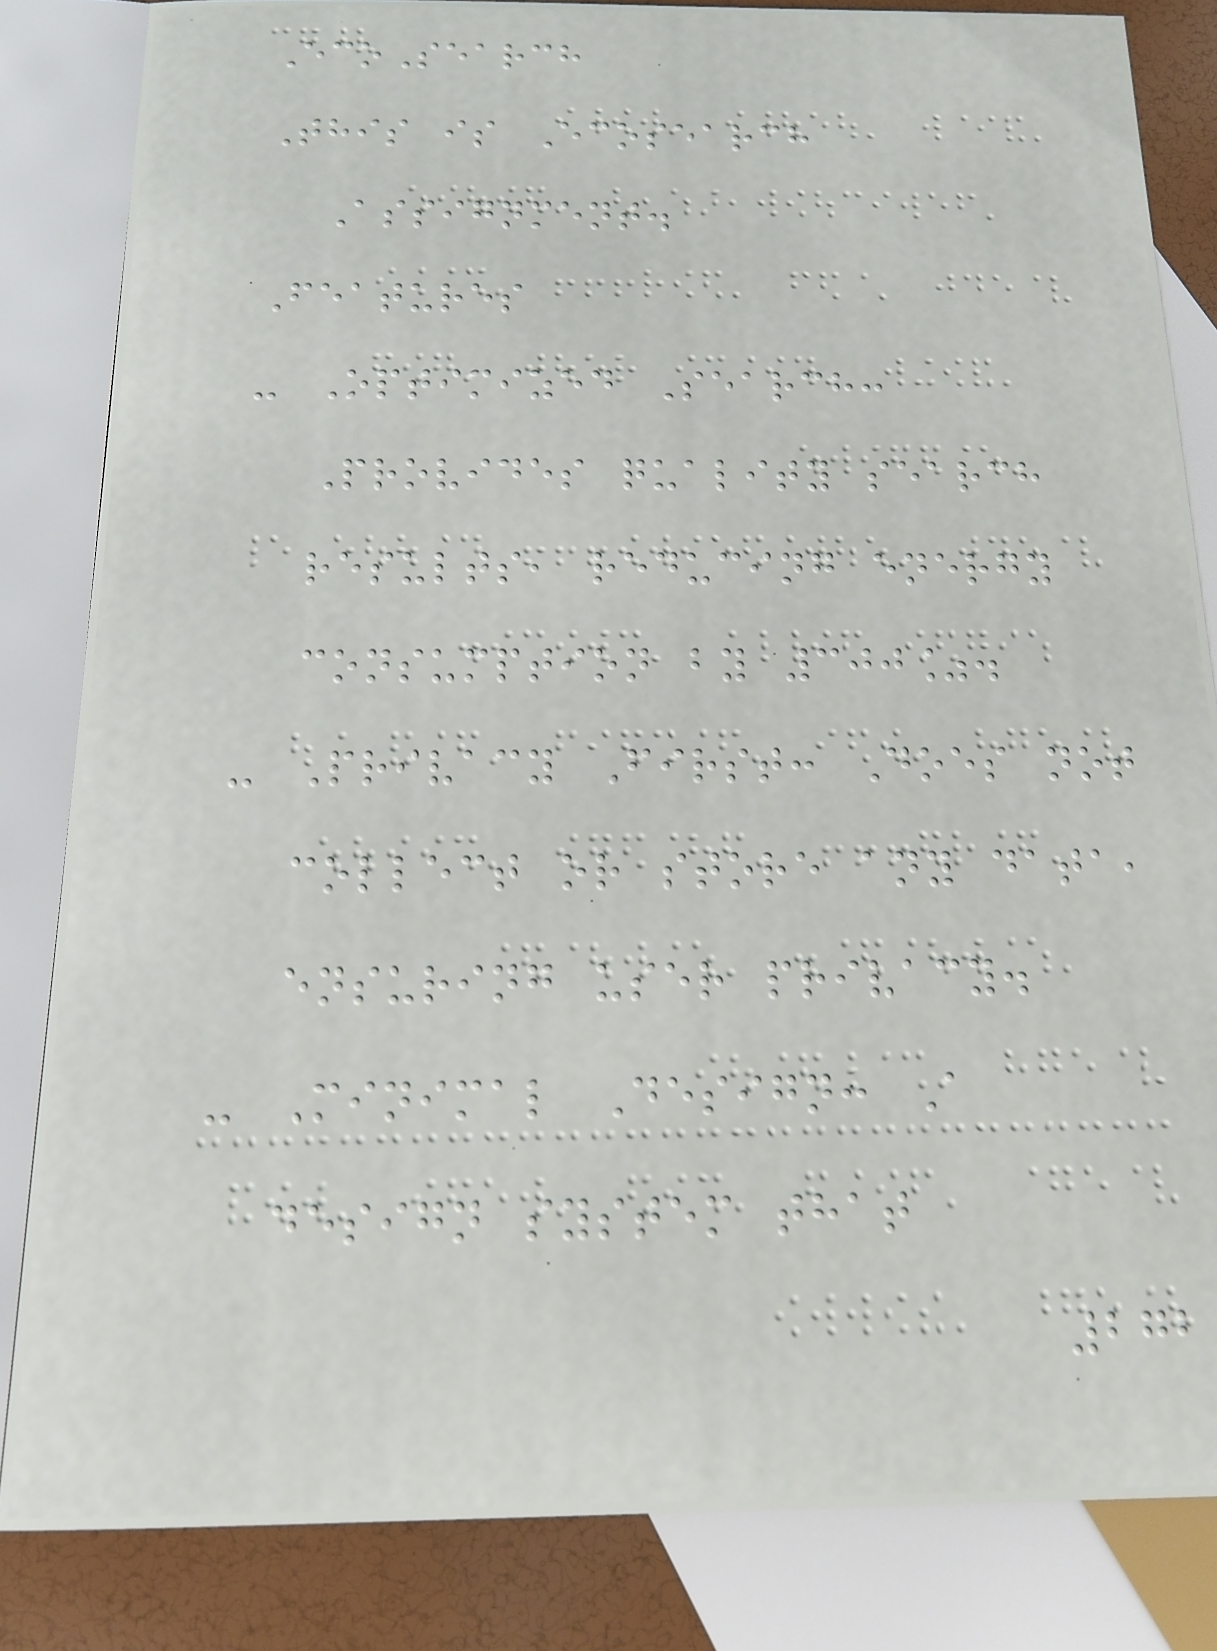EcoSearch
This is Ecosearch
Assignment.
Features
- Optimized Search:
Provides quality search
results, reducing energy
consumption by 300%.
- Privacy First: Does not
collect or store any data,
ensuring user privacy.
- Minimal Design: A
design system that
272
